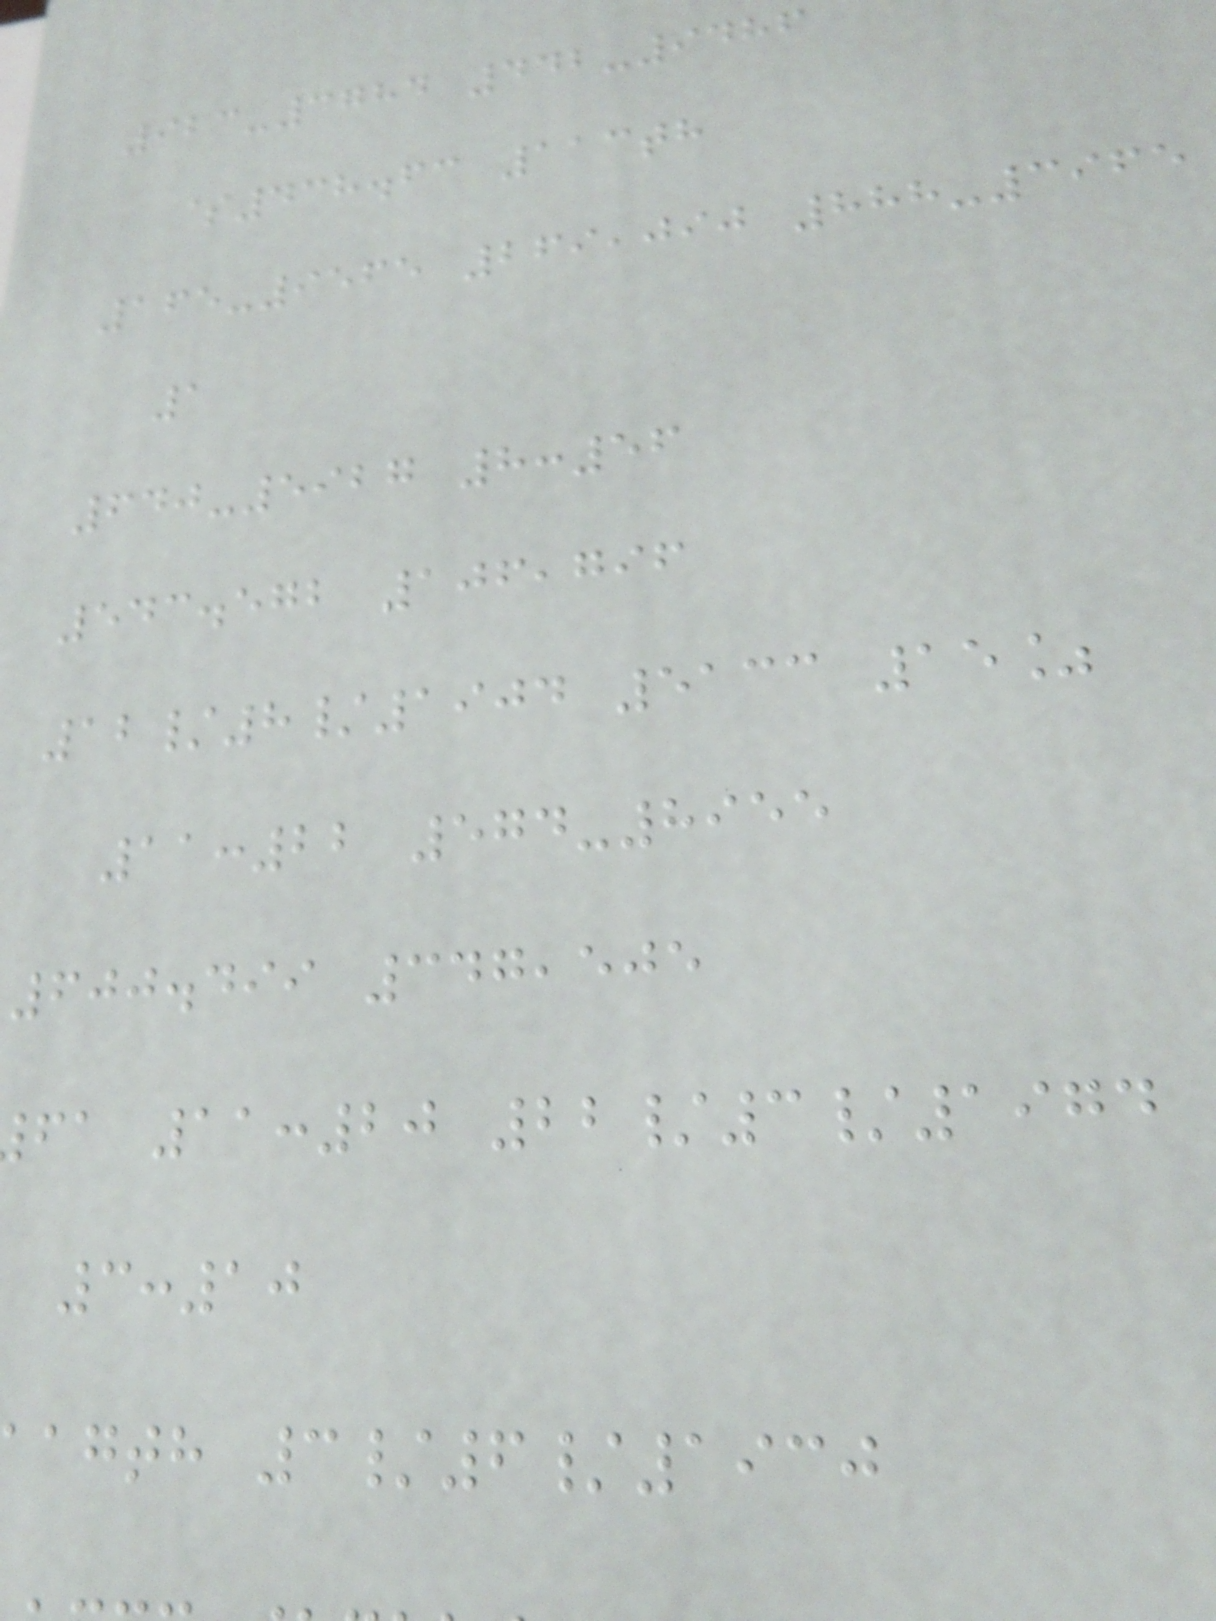923-3784 442-9486
$438.63 113th
165-9565 269,090 888-3965
1
640-5927 8:56
543.572 106,796
12/8/1904 5133 15%
11:22 574-8955
600.499 347,505
fa 11:20 22/3/1974
3:10
agth 3/6/1930
